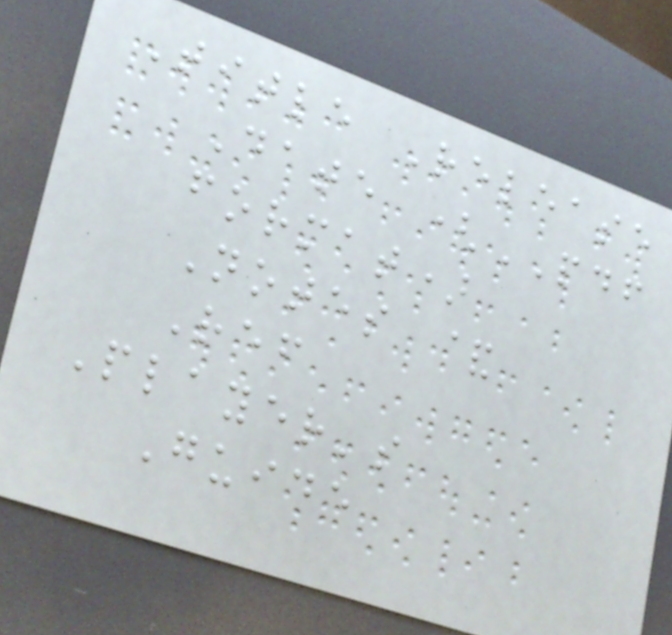Title Release
Date (PDF
format)
Notes &
Ref
Player's
Guide
